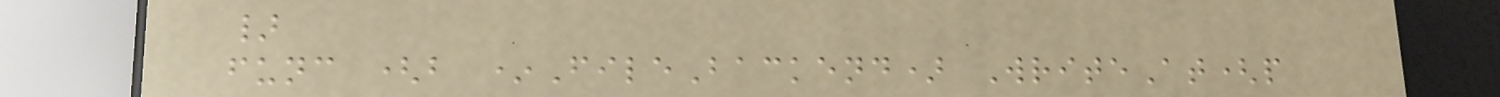}
func (b *FileBackend) WriteAt(p
